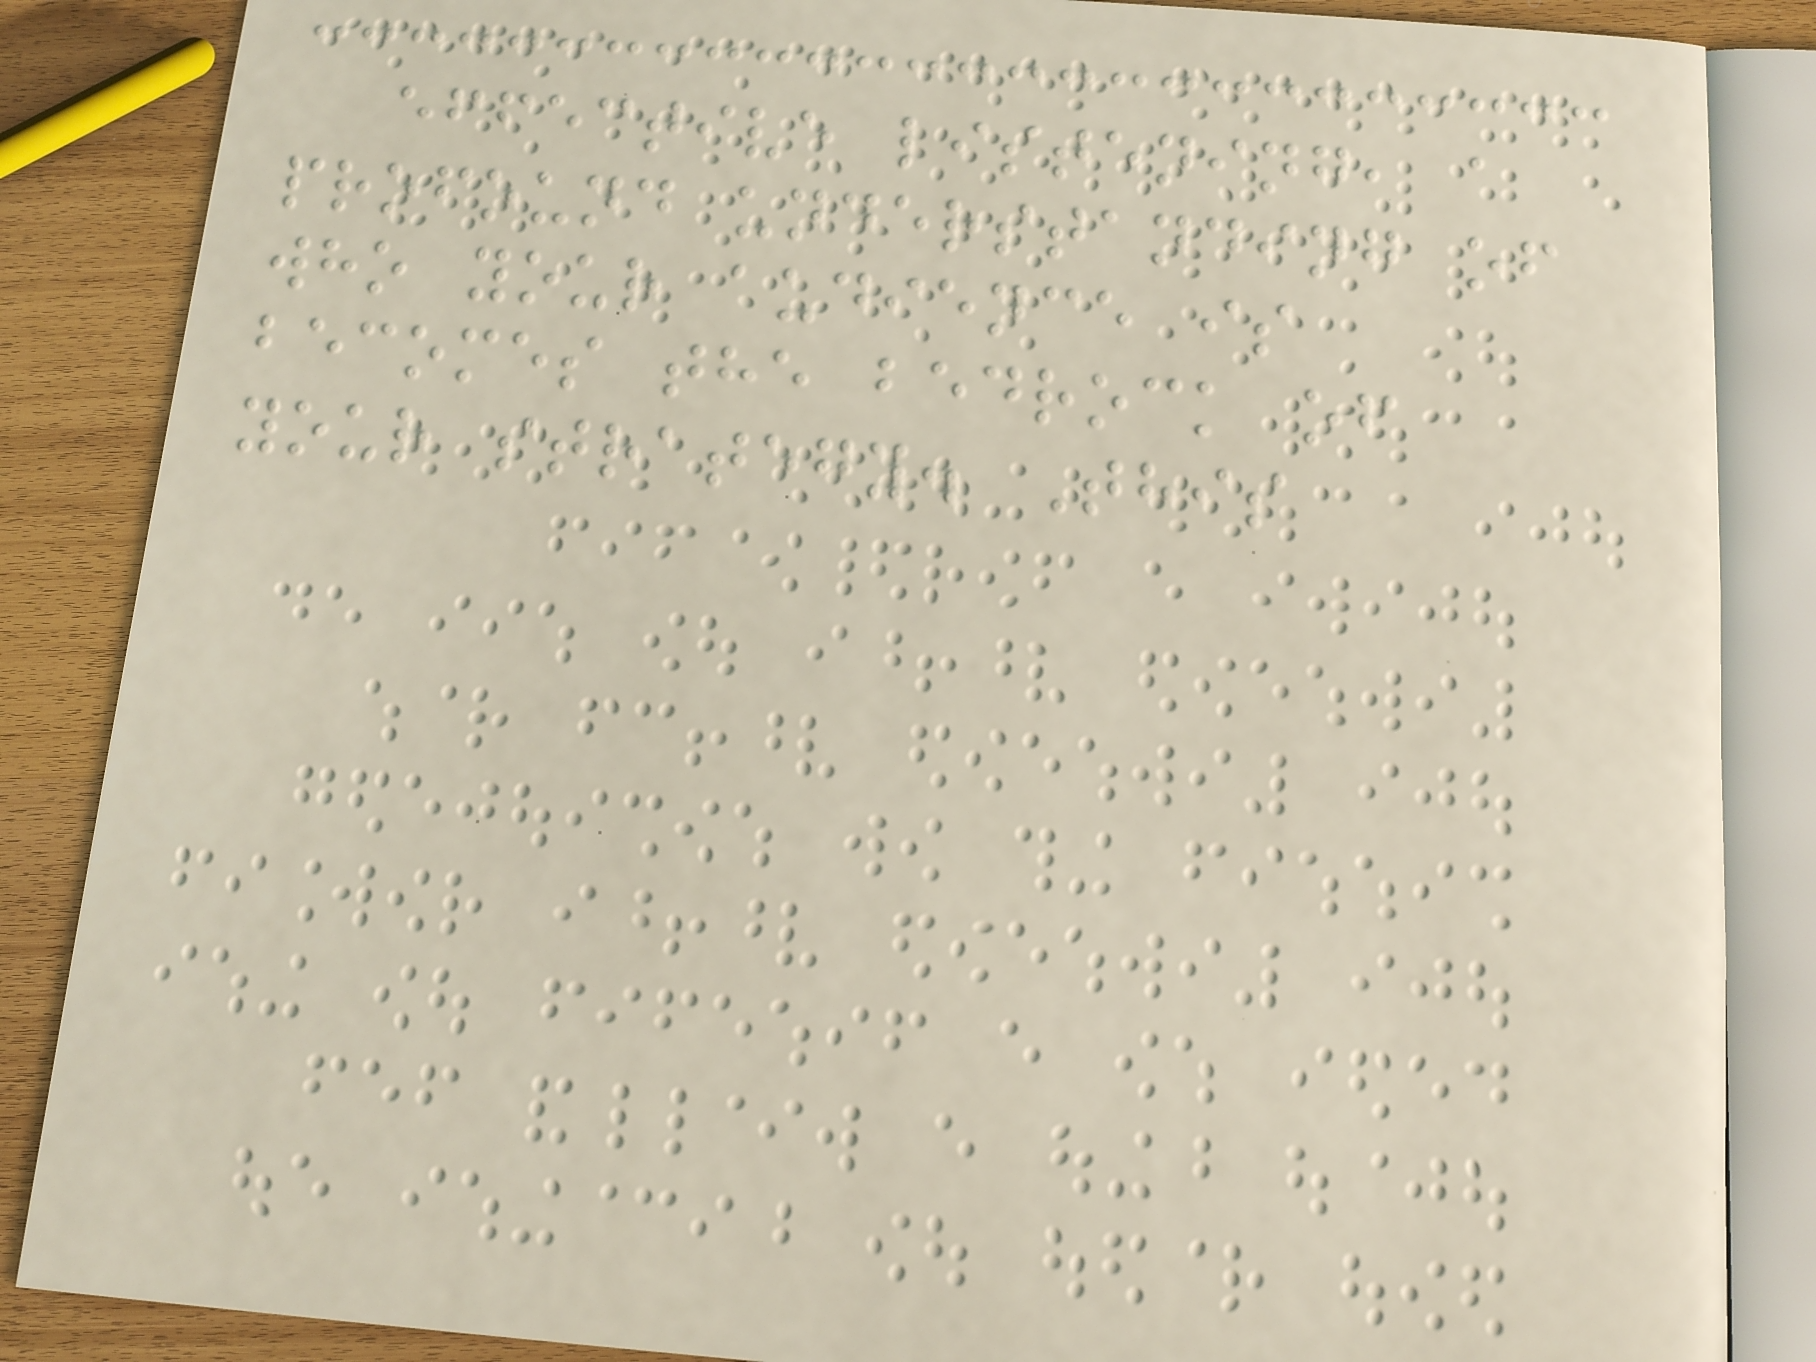effective listening, a
profound understanding of
who your audience is
becomes the bedrock of
your strategy. This
